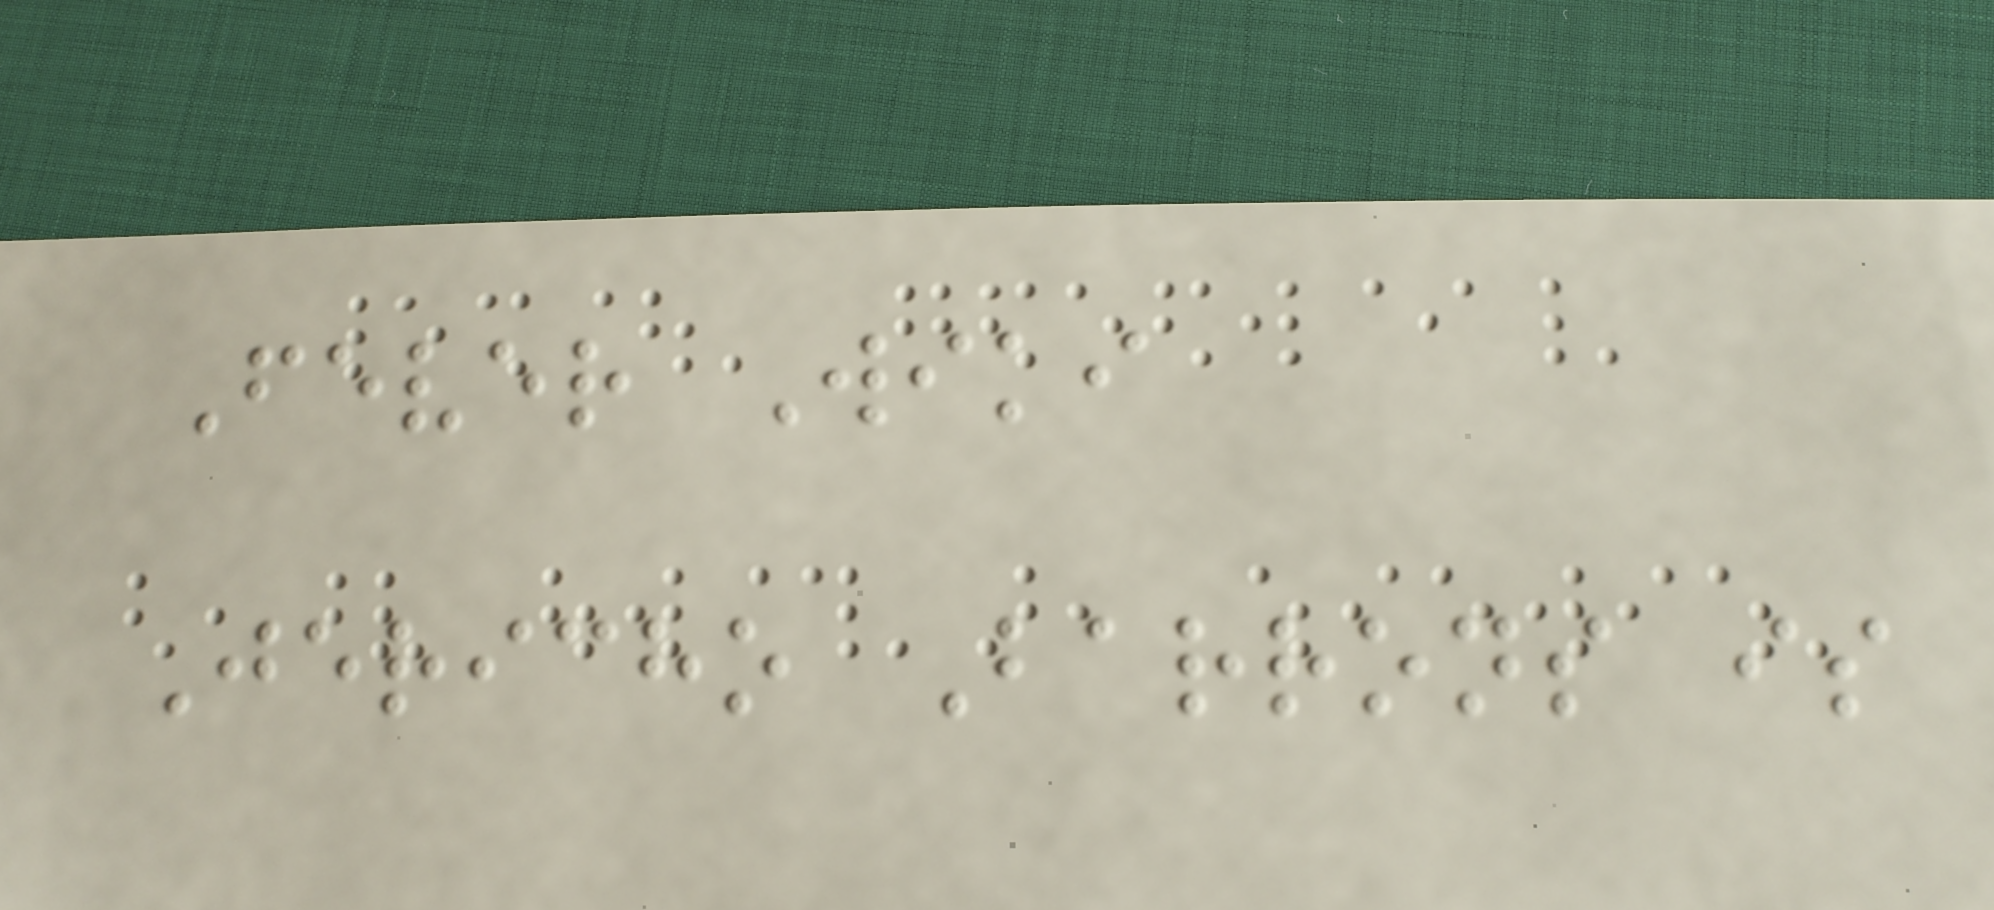Fever Wiki
Jericho Barrons is
